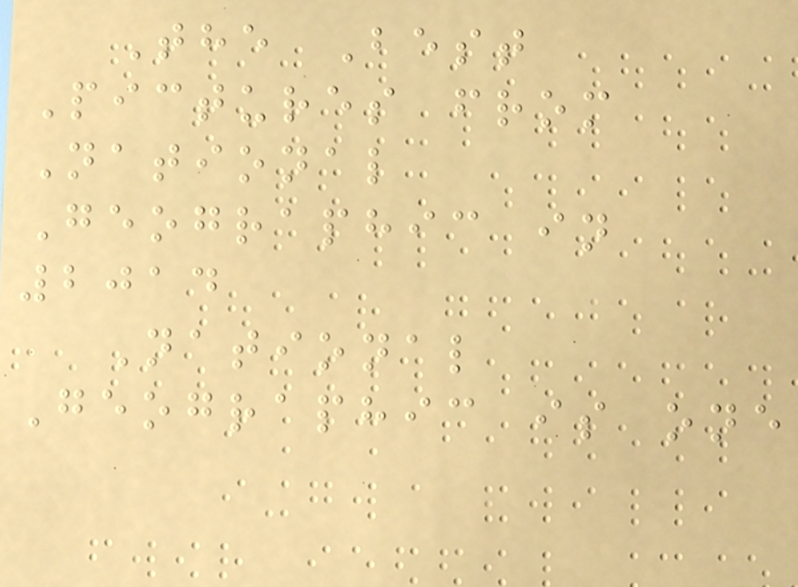The Best
Pictures from
National
Geographic in
2014
National
Geographic is one
